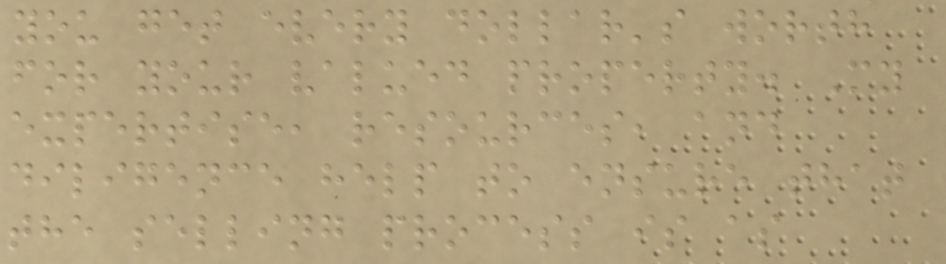you get every dollar's worth
for your valued property. My
expertise, resources, and
diligence help to ensure that
the selling process is as
